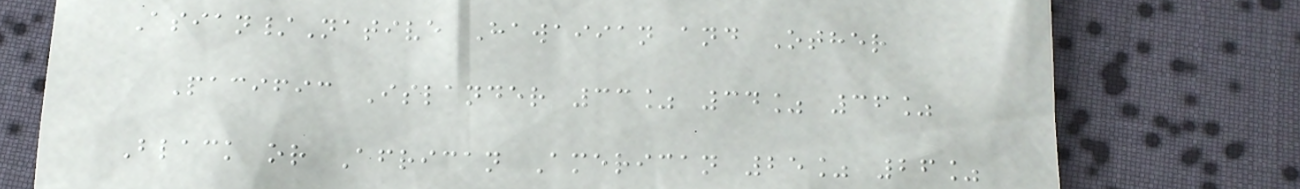Asian/Native Hawaiian and Other
Pacific Islander 33% 34% 36%
Black or African American 25% 26%
